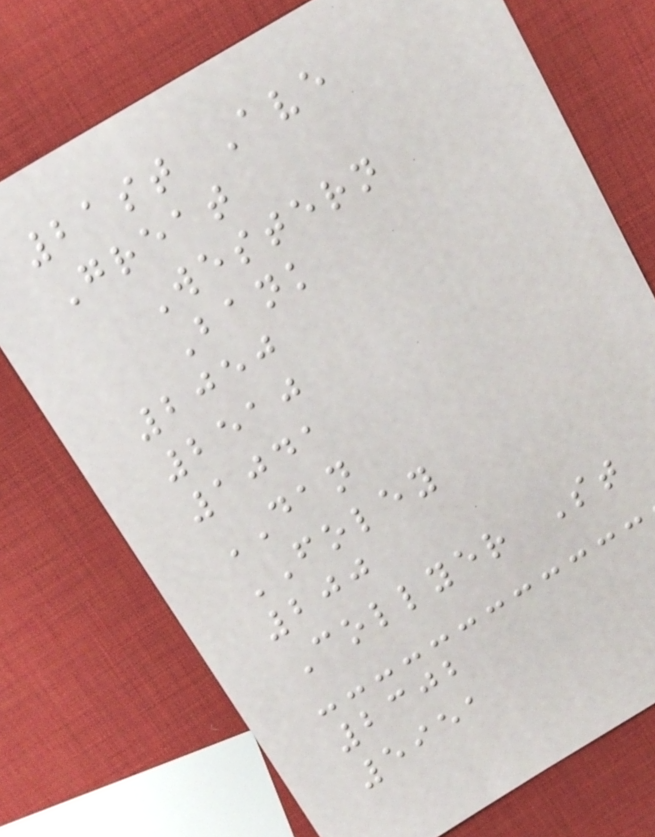21st Ave
Great
Western
Bank
2050
2510
1041
DAN
FOLEY
200
Collyer St
2302
5951
